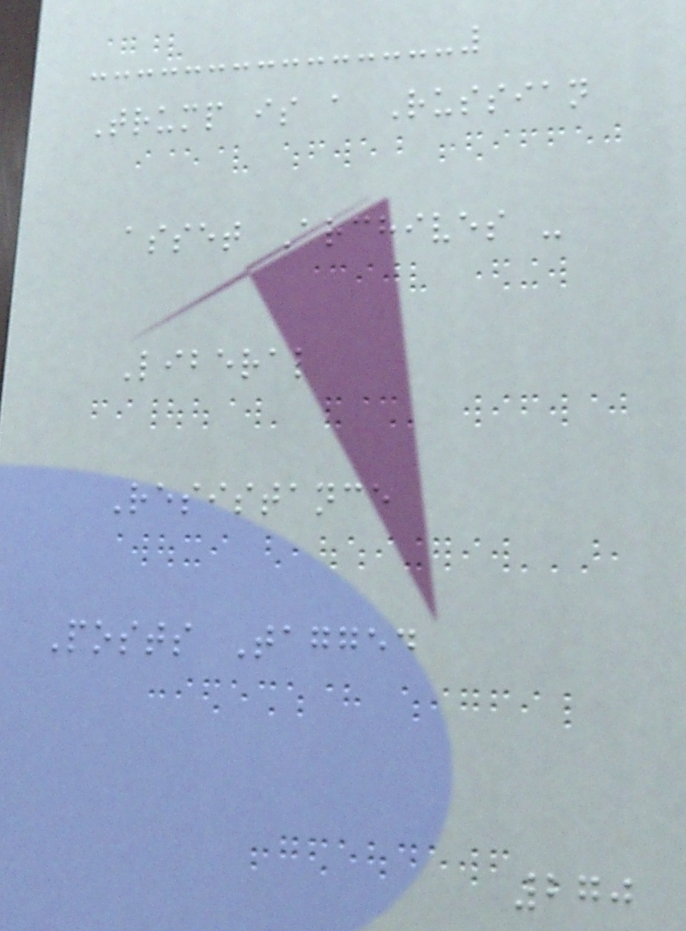Trump is a Russian
asset Archives -
Liberal
Resistance
Posts Tagged
270
